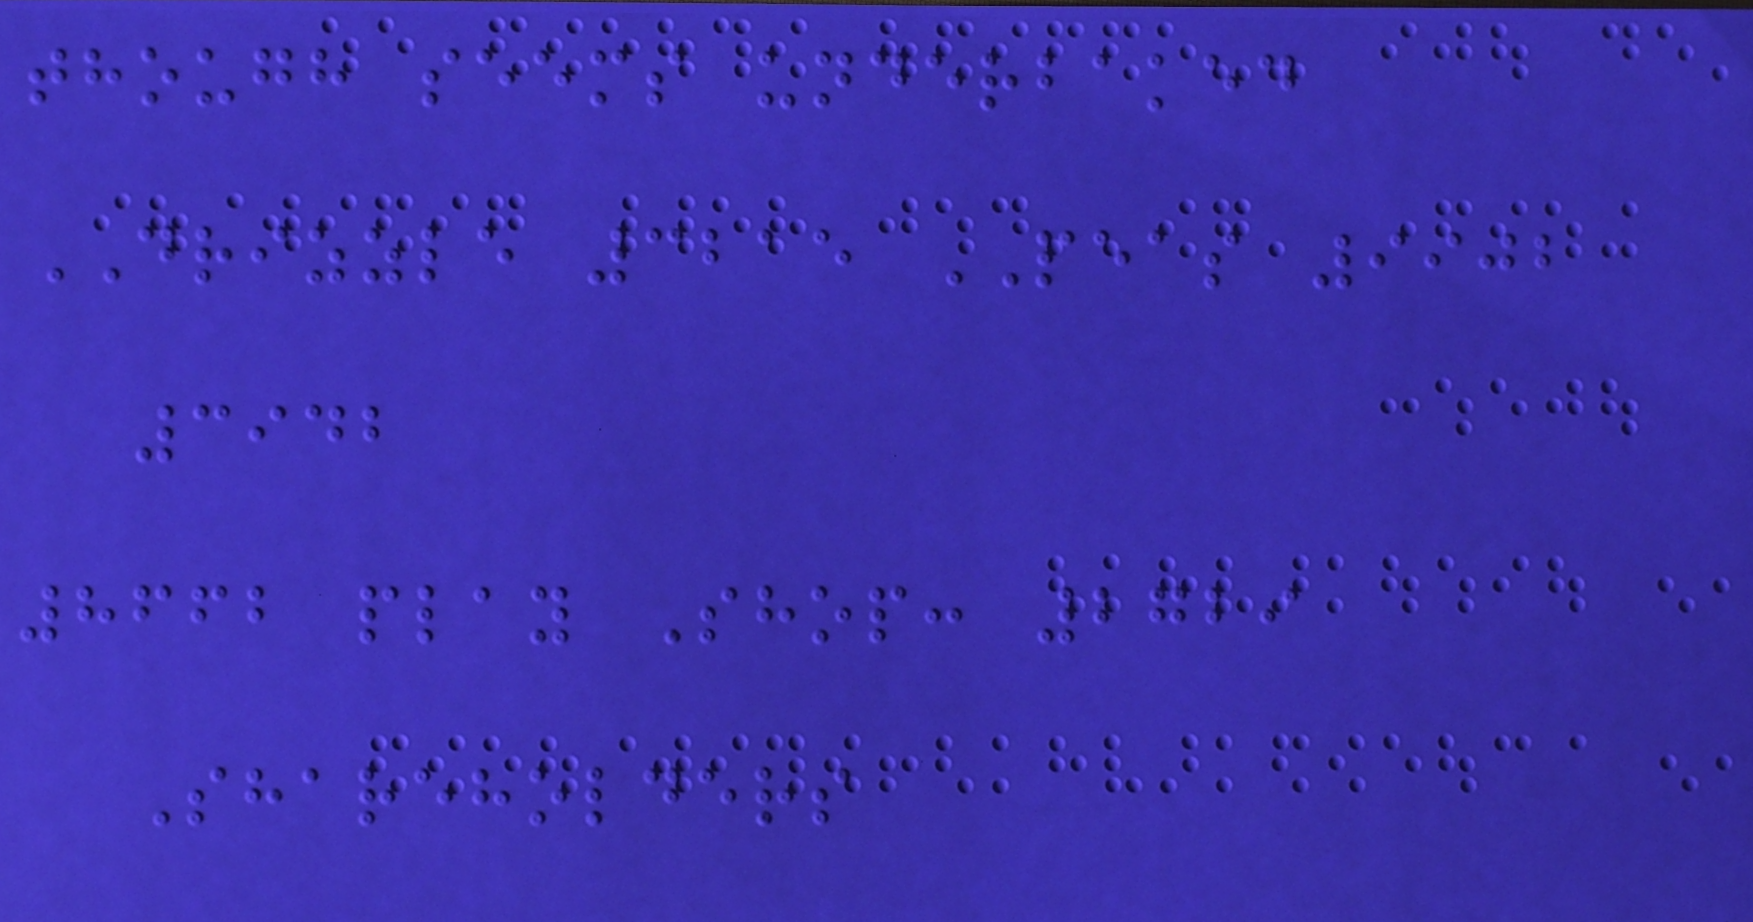though seems underbaked
DRIZZLE 3215 PEAS 9902
3942
8662 play Shop: 2729
Shareholders
